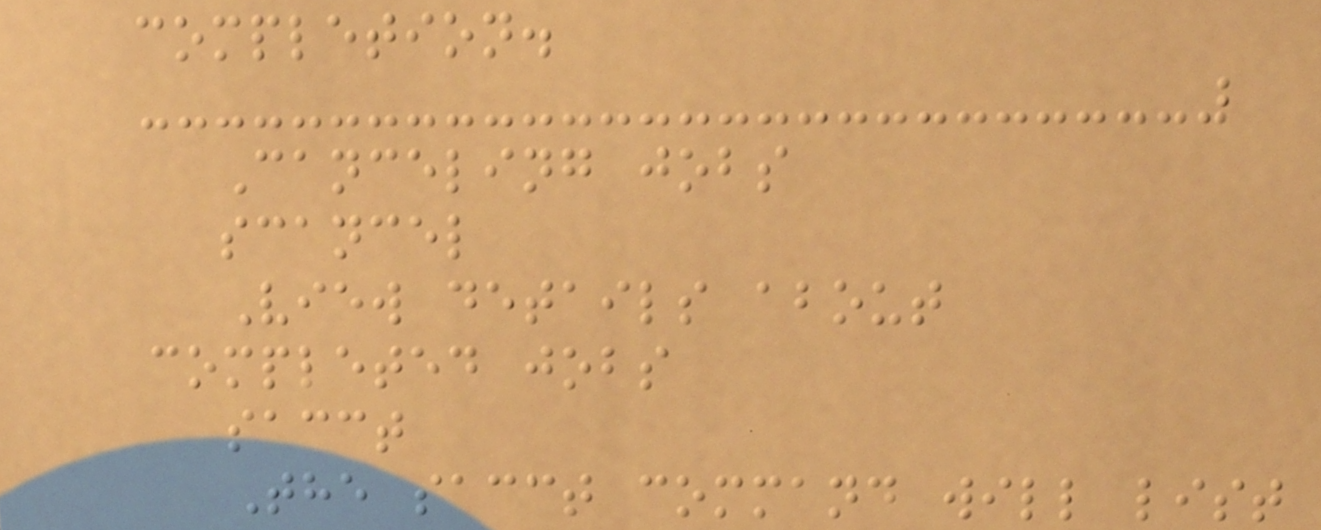completion.
Canceling jobs
scancel
View details about
completed jobs
sacct
The sacct command will list
